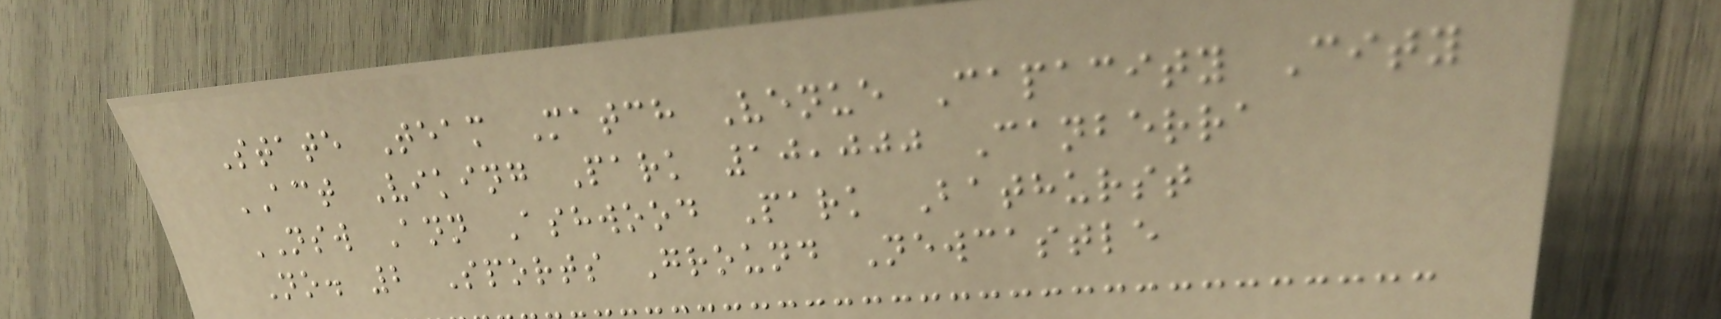State Team Match Venue Capacity City
ACT Viking Park 10,000 Canberra
NSW Ann Ashwood Park Bathurst
No. 2 Sports Ground Newcastle
